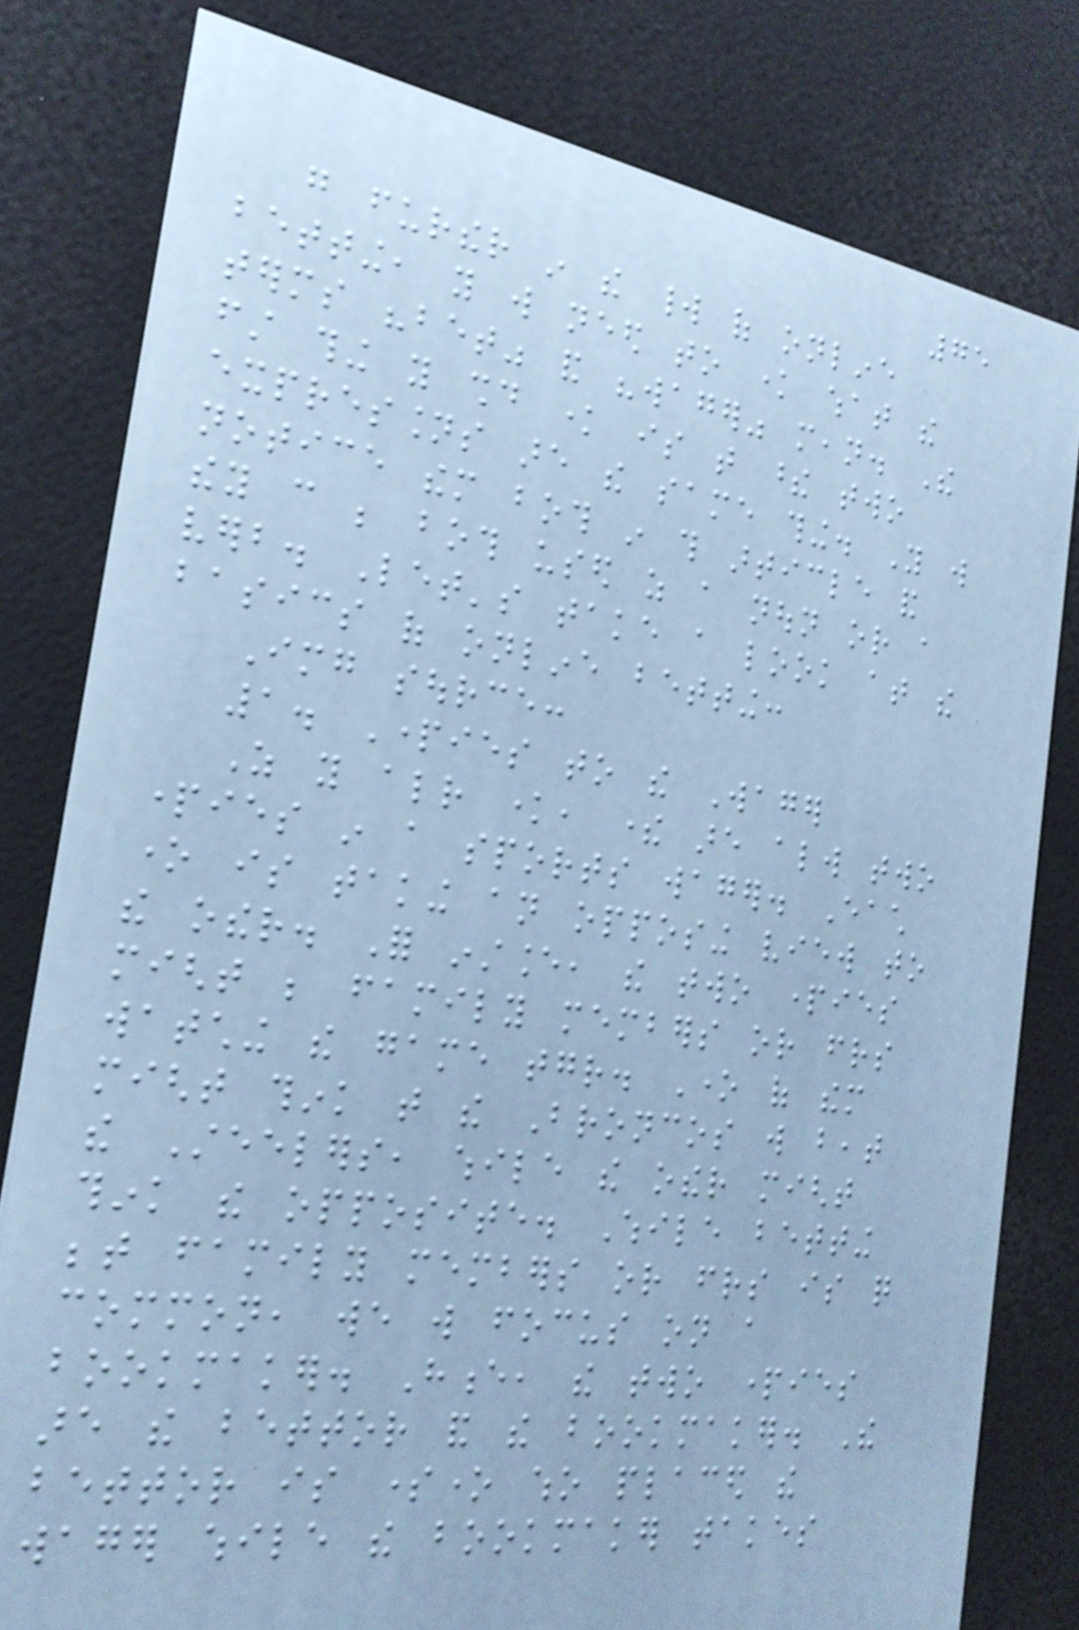75
go further in the world of online
betting, you will need to know what the
terms "bet" and "wager" mean. The
first thing you should know is that these two
expressions are the same thing. You will
notice them both in this article and
they can be both used as a noun or a
verb. Let's take a look at the
basics of online betting:
Img source:
1. Parties to the Wager
As you already know, there are always two
parties in a sports wager. Each
one is taking an opposing view to
the other. For instance, the two parties
might be family members or friends
watching the game together. One of them
might think that the Broncos will beat
the Steelers, while the other might
think the opposite. While betting
between family members or friends is quite
common, we will focus on a
bookmaker. Hence, the two parties
are the bettor and the bookmaker. The
bettor is someone who placed the
wager while the bookmaker takes
